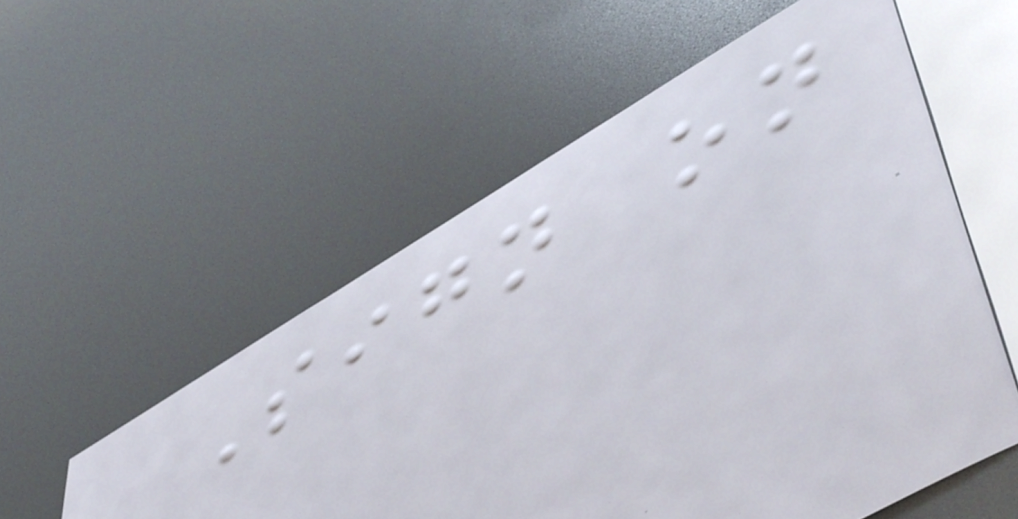Sign on
